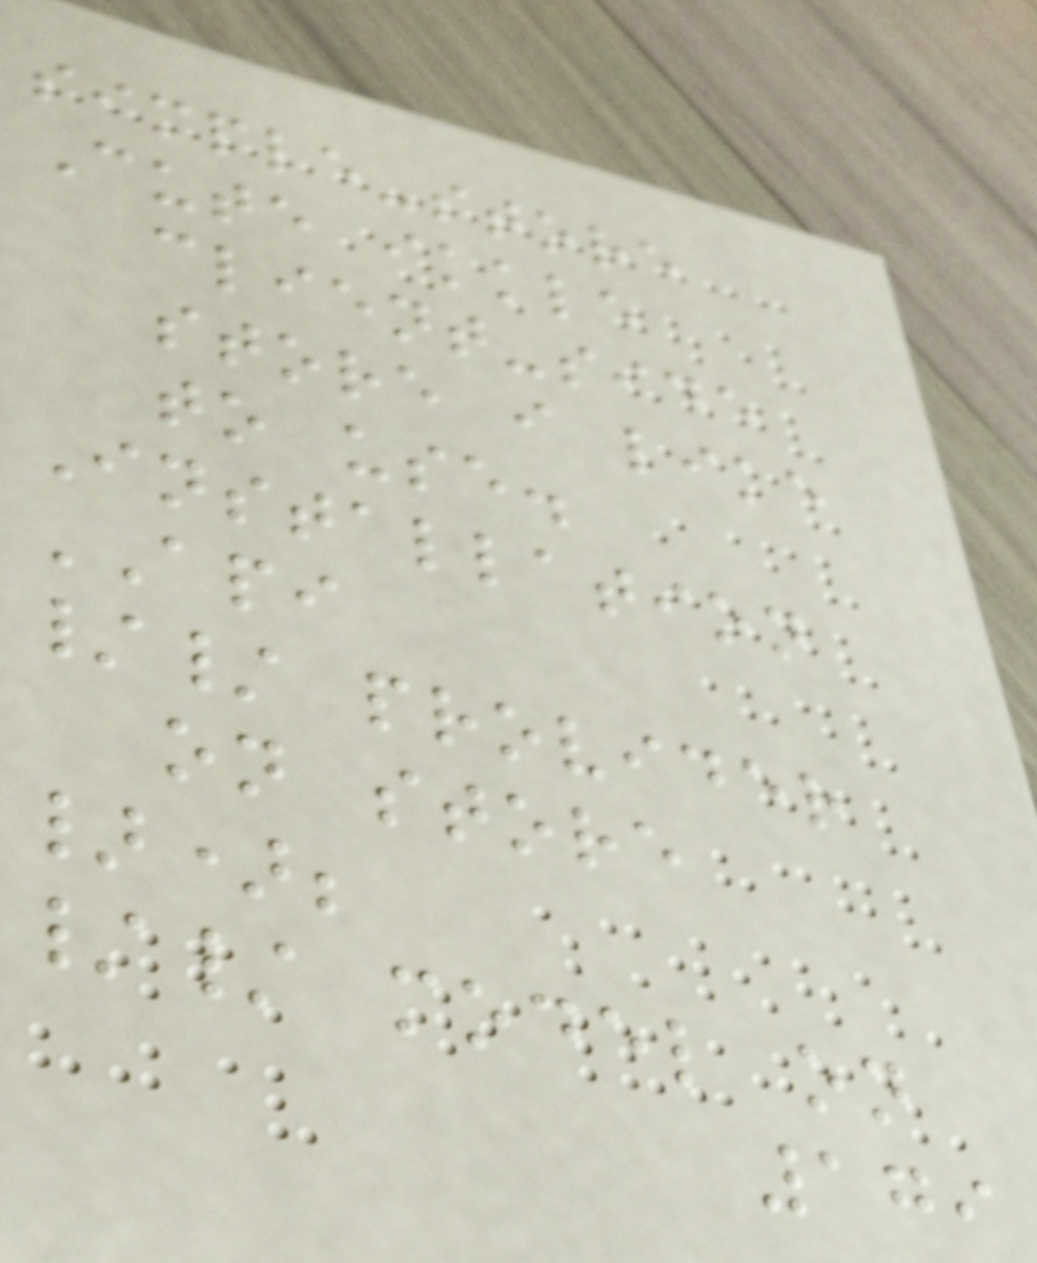simple-store
Cute ikkle
client-side
store i like
to use.
Installation
API
// provider
on store
});
// model on
179
